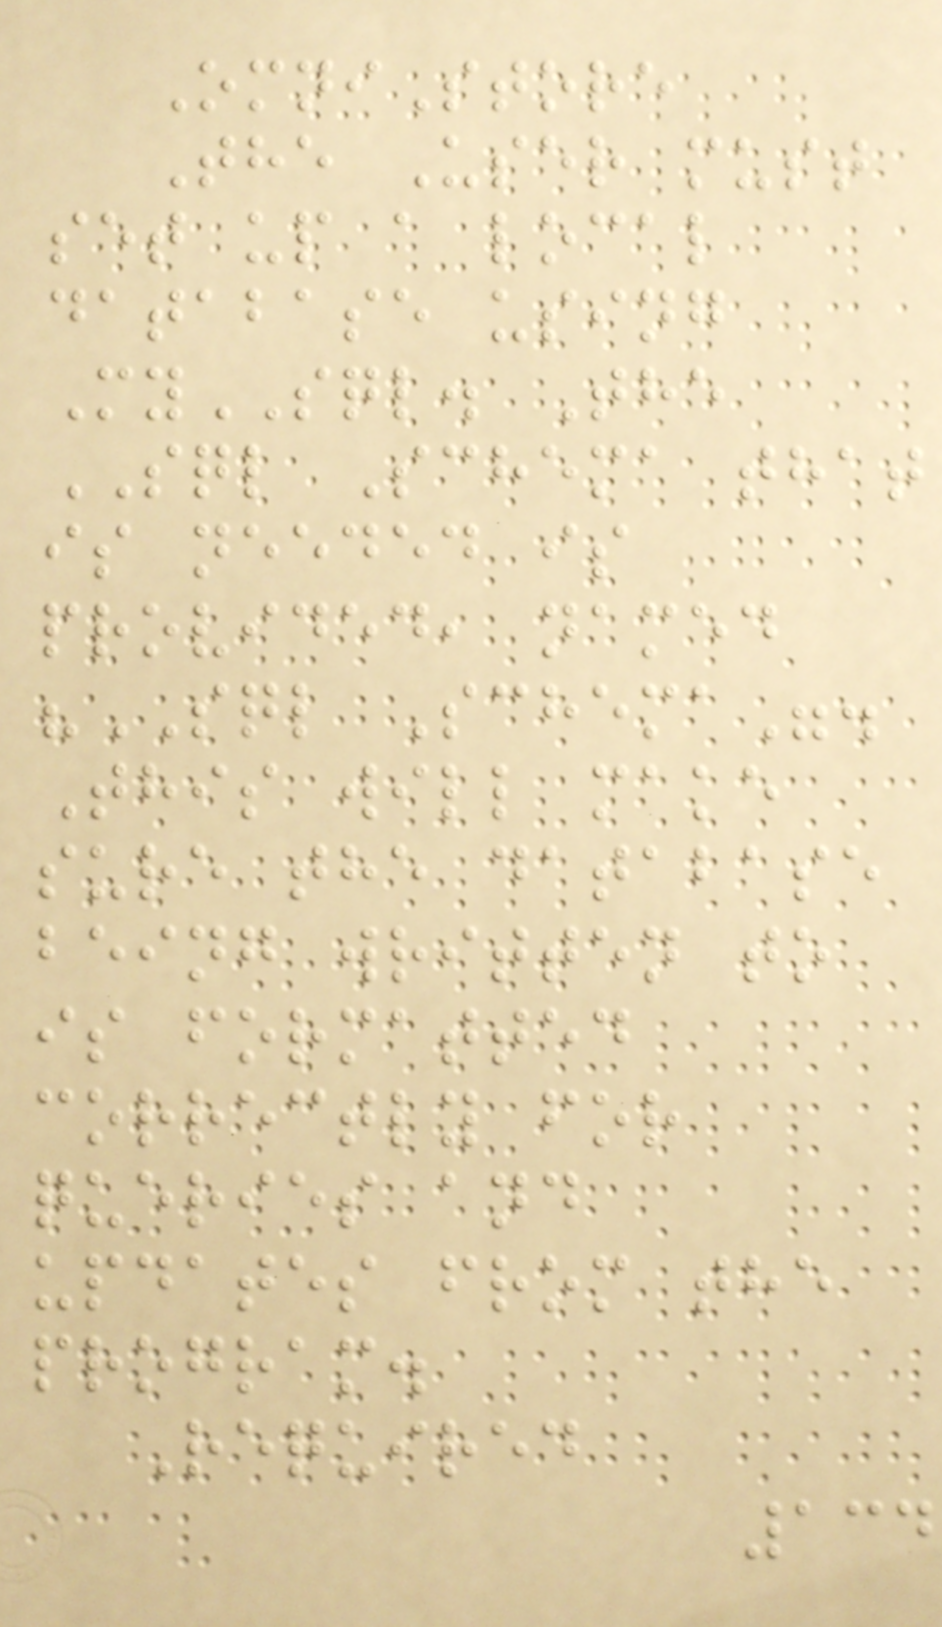OmniStore
The User must
set up a local
database using
MySQL. The
SQL Schema that
is needed is
provided, named
"SQL Schema".
This will make
sure the database
being written to
is formatted
correctly for
queries and
updates from the
program.
Required
134
